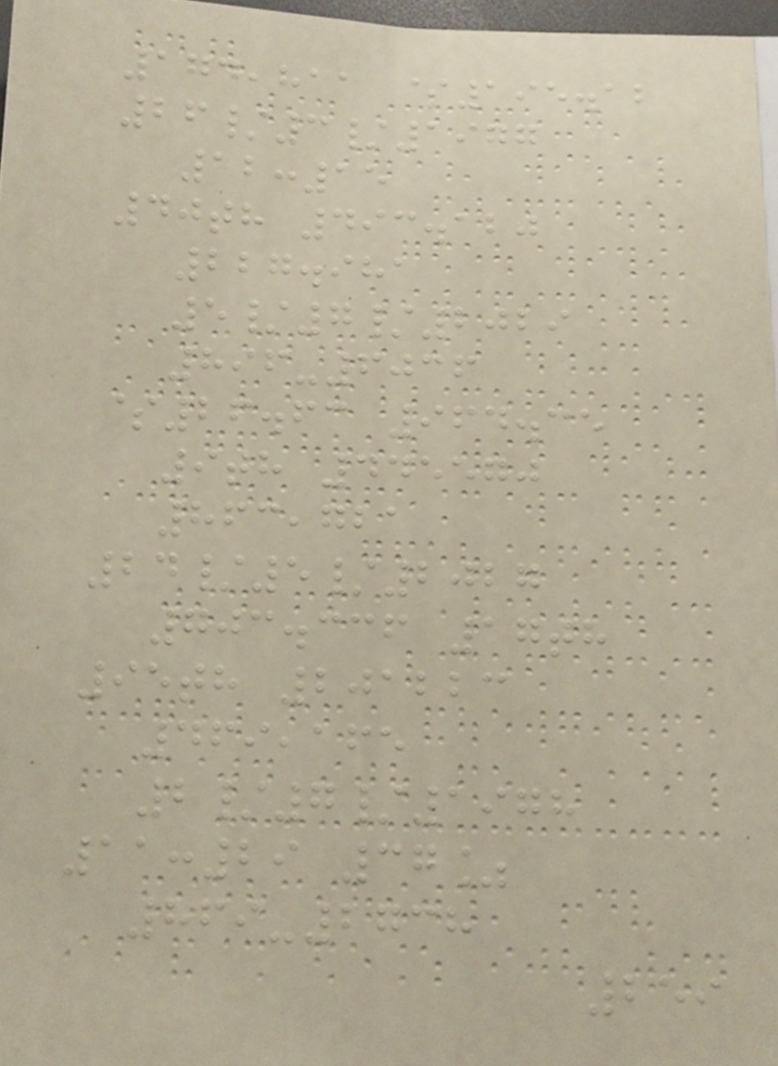174,811 $195.12
26/3/1977
12:15
40th 493.120
227.981
5/7/2029
896-6036
$26.63 964.35
9th 445570
863,721
24/5/2027
703.336 17th
95th 201223
469,165
2/7/1978
11:29 37%
869-2738
259
